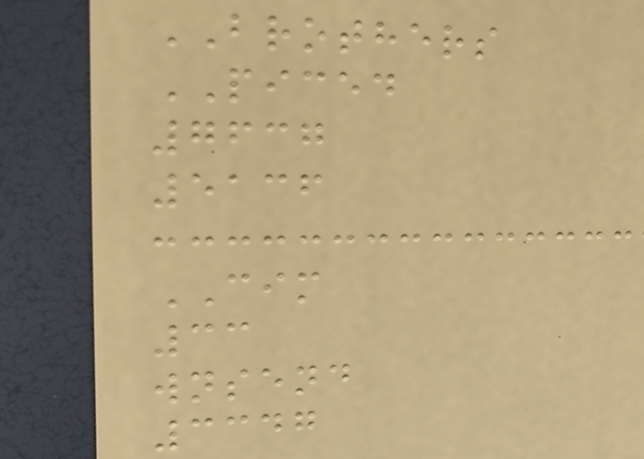BROTHERS
PICED
7637
5136
CIM
33
wnsend
3347
